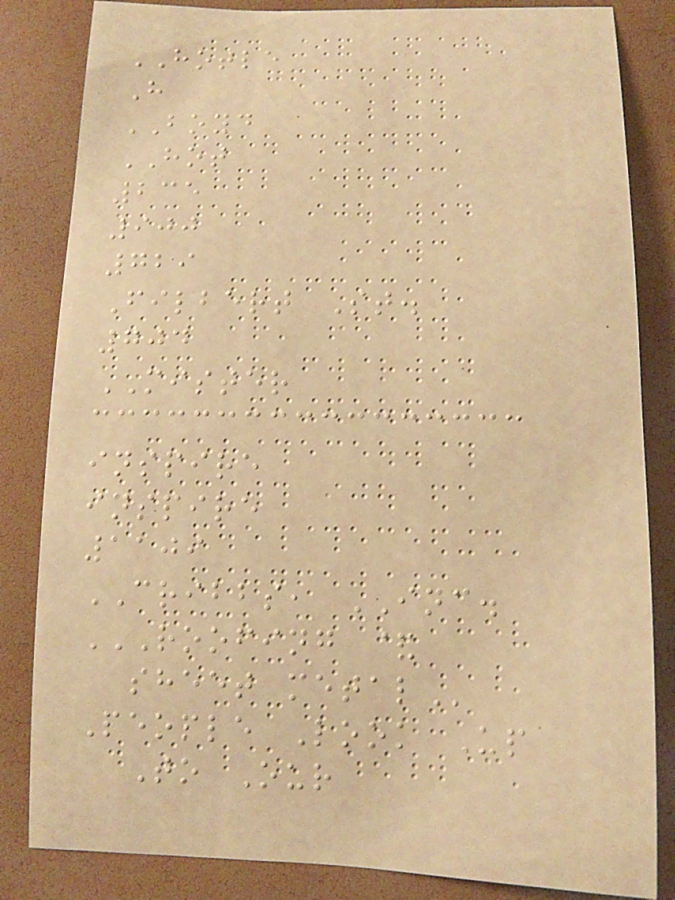HOTLE
H
BOYD
HOT
235
900
729
Filbert St.
704
MISTER
inspire
inspire
1109
CRIBBS, INC.
ROOFING &
SHEET METAL
People Look Up
To Our
